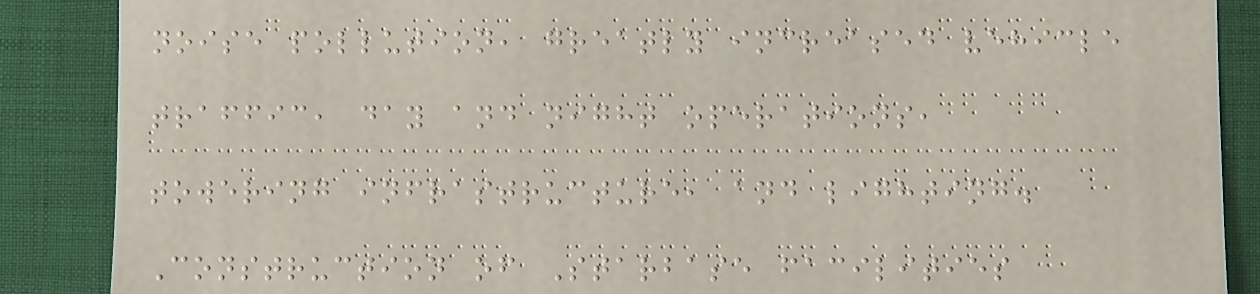noise pollution, greatly increased vehicle
traffic, day and night operations,
towering infrastructure, and lighting.
Construction of Starbase facilities
